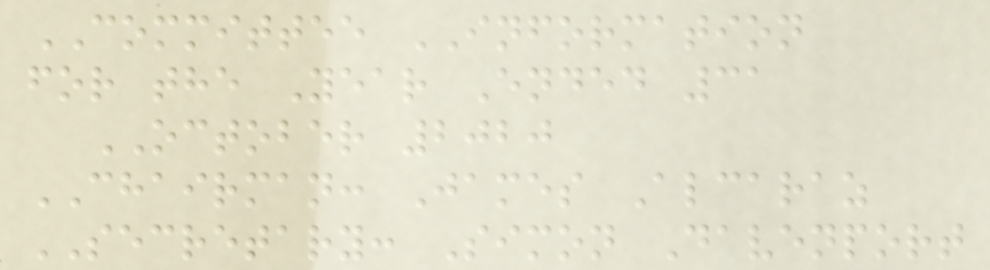COMMITTEE INFORMATION
for the Year Ended 31
OCTOBER 2020
CHAIRMAN: James Alcaraz
SECRETARY: Simon Davenport
